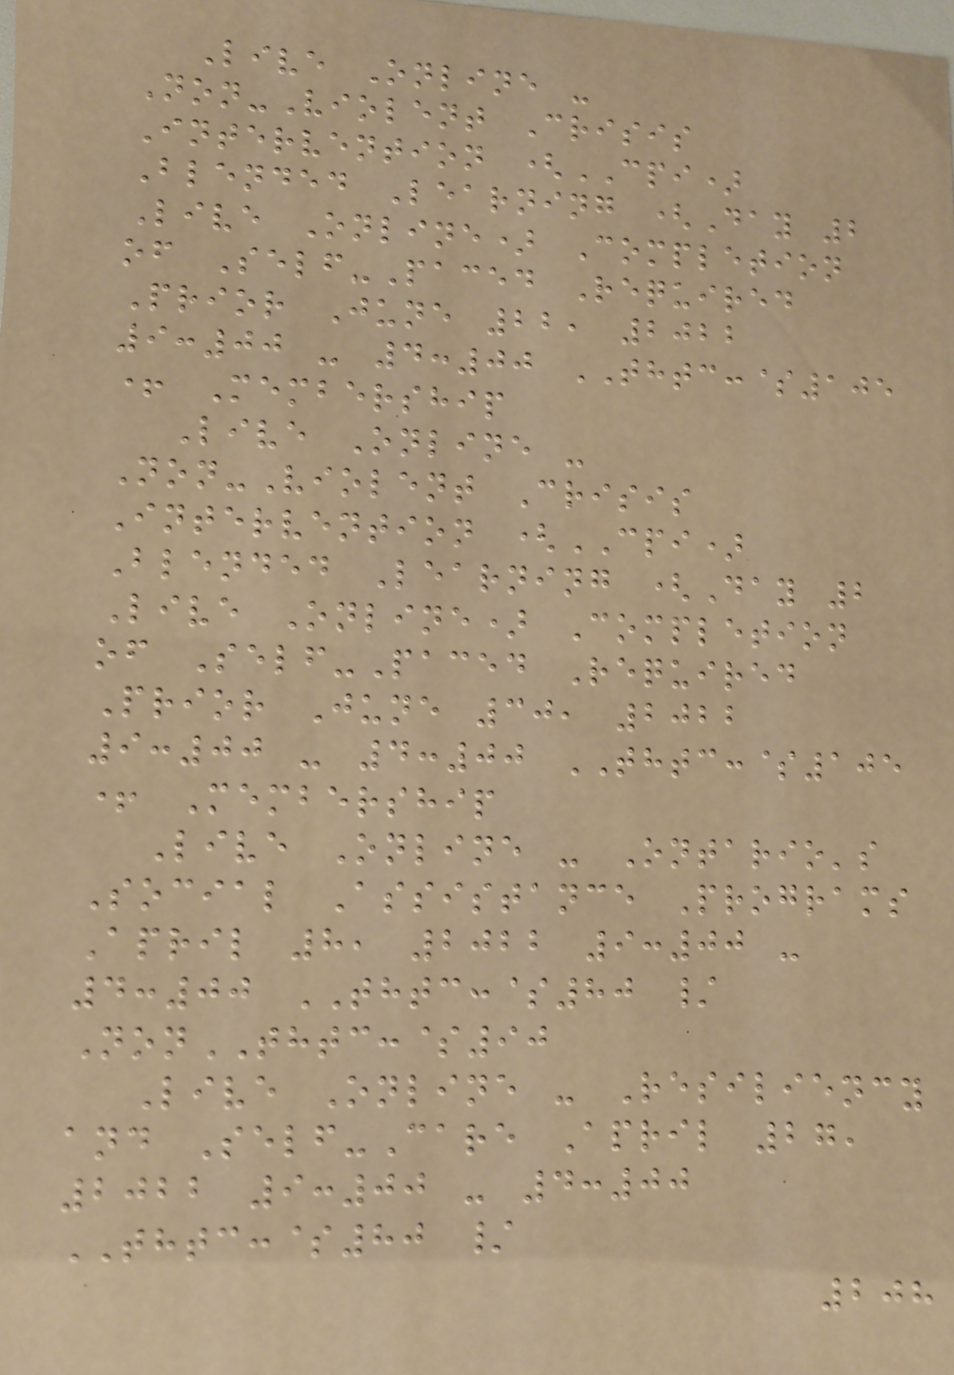Live Online -
Non-Violent Crisis
Intervention (CPI)
Blended Learning (Day 2
Live Online) Completion
of Self-Paced Required
Prior June 22, 2022
9:00 - 4:00 THTC:$105
+ Membership
Live Online -
Non-Violent Crisis
Intervention (CPI)
Blended Learning (Day 2
Live Online) Completion
of Self-Paced Required
Prior June 30, 2022
9:00 - 4:00 THTC:$105
+ Membership
Live Online - Ontario's
Social Assistance Programs
April 8, 2022 9:00 -
4:00 THTC:$80 /
NonTHTC:$90
Live Online - Resiliency
and Self-Care April 27,
2022 9:00 - 4:00
THTC:$80 /
208
